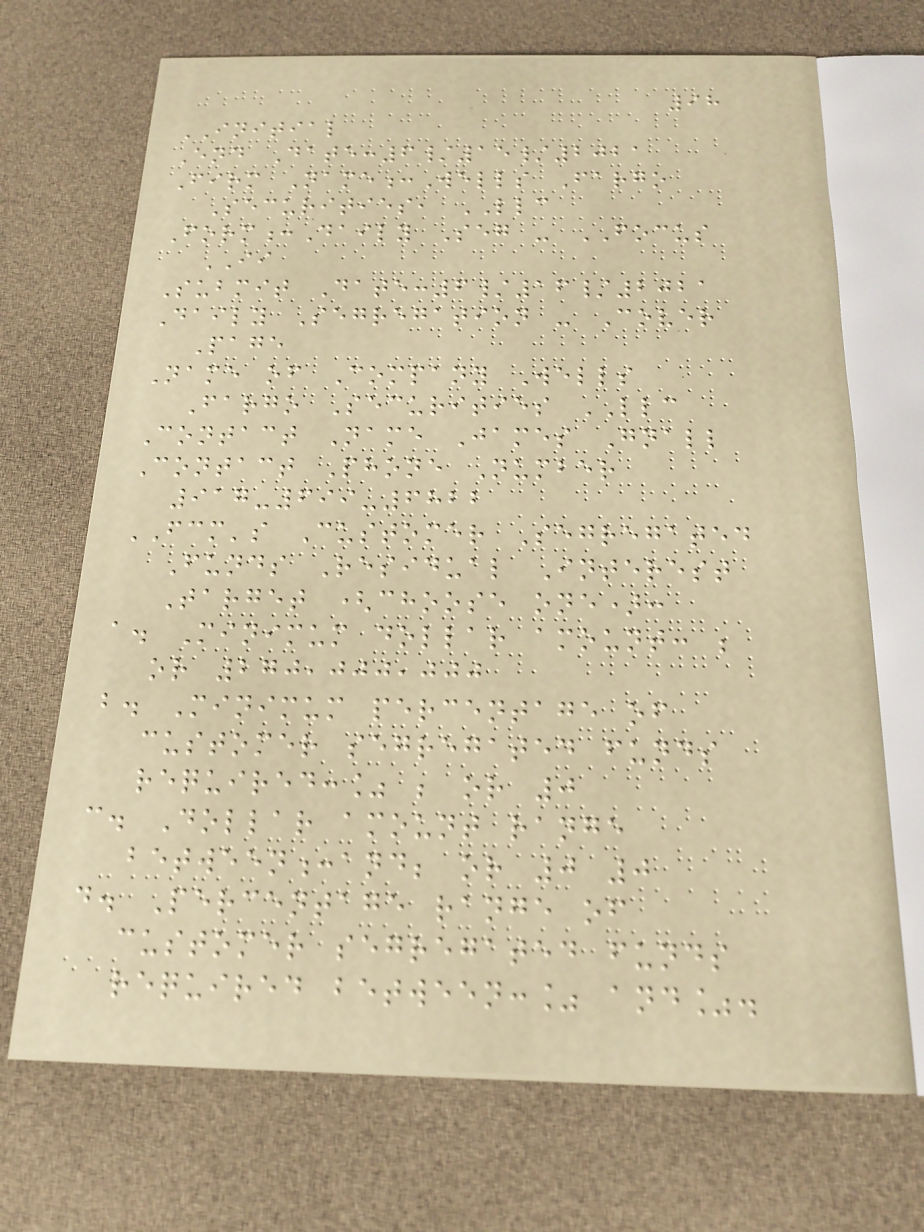98
INITIAL
End Date:6/15/2021
Firm Name:Wells Fargo
Securities, LLC
Form:Daily Seg - FOCUS
II
Submit Date:6/16/2021
Daily Segregation - Cover
Page
Name of Company Wells
Fargo Securities LLC
Contact Name James Gnall
Contact Phone Number
917-699-6822
FCM's Customer Segregated
Funds Residual Interest
Target (choose one):
a. Minimum dollar amount: ;
or 270,000,000
b. Minimum percentage of
customer segregated funds
required:% ; or 0
c. Dollar amount range
between:and; or 0 0
d. Percentage range of
customer segregated funds
required between:% and%.
